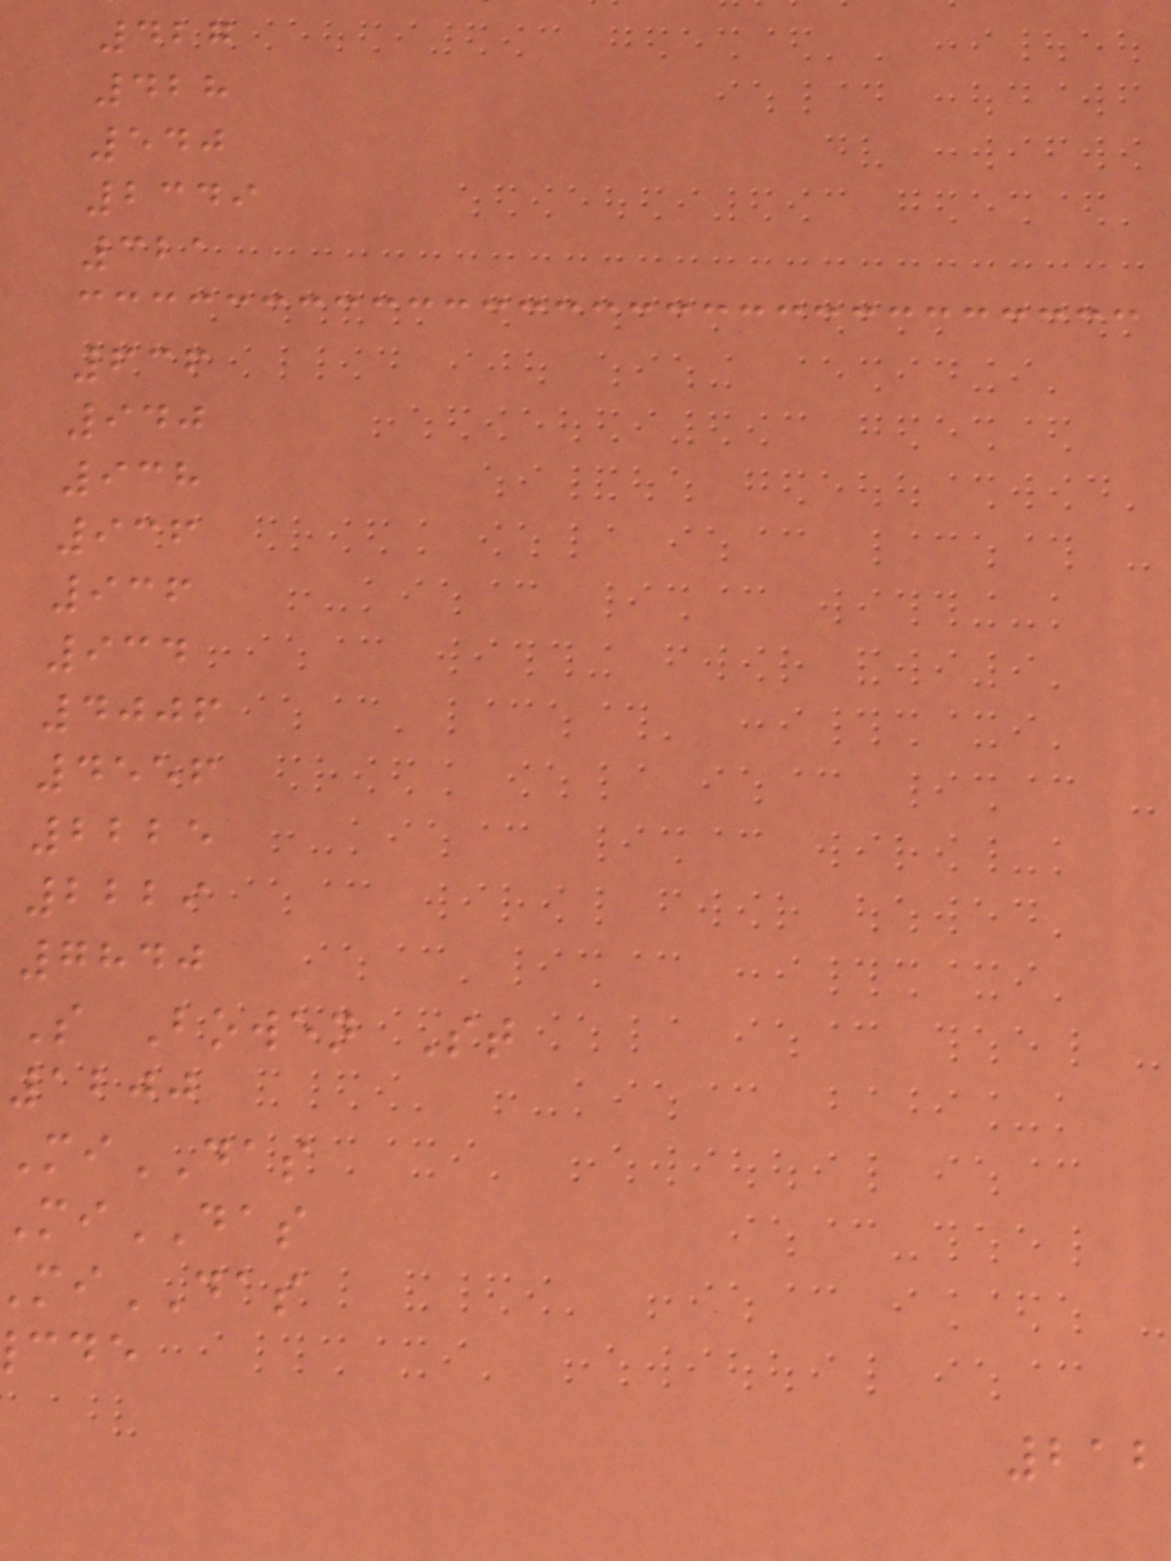427
428
540
2349
321
636
940
938
936
936
934
4006
4556
2225
2229
7840
S Bowen St
1200
MiDAS
iDAS
iDAS
212
